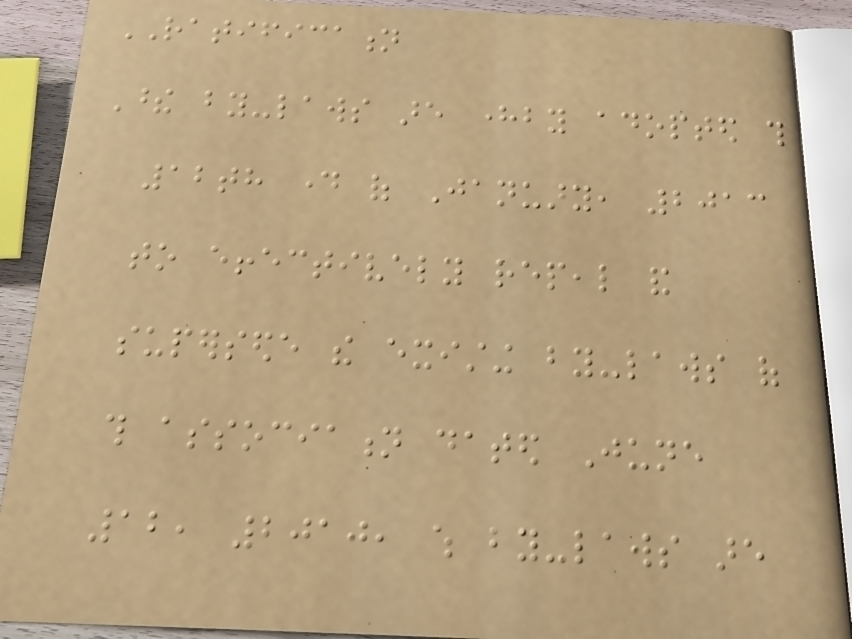RATIFICATION
These by-laws are hereby adopted this
12th day of January, 2013
to effectively repeal and
supersede the existing by-laws of
this association dated June
12, 2010, which by-laws are
